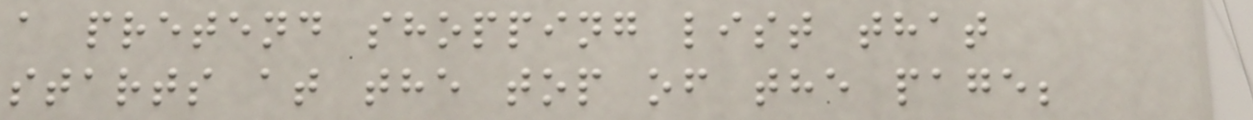a pretend shopping list that
starts at the top of the page;
